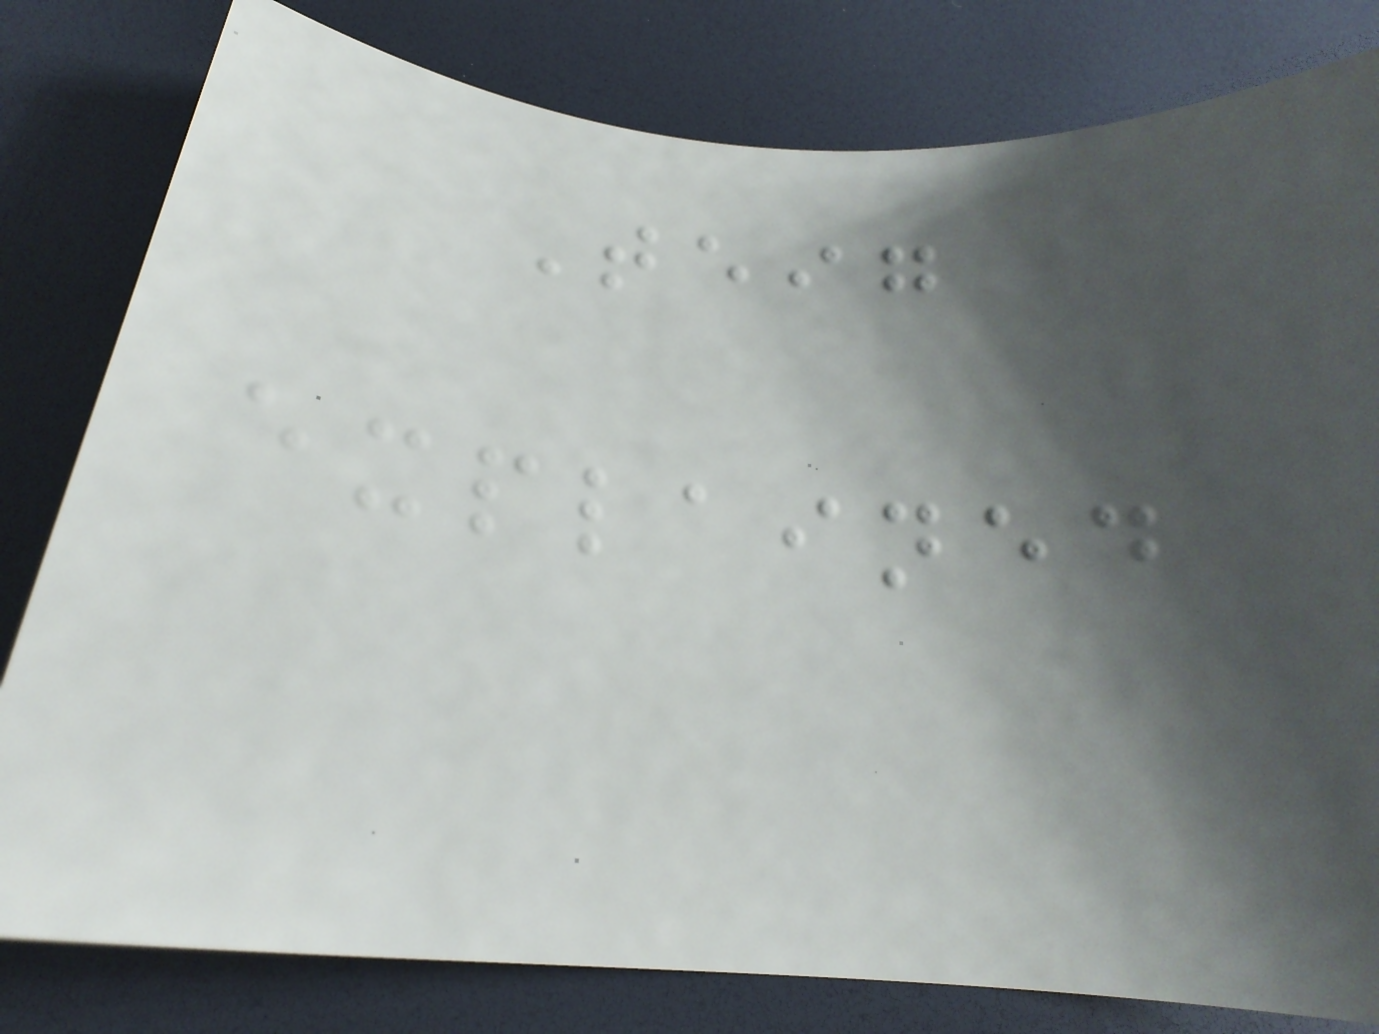Teig
explained
